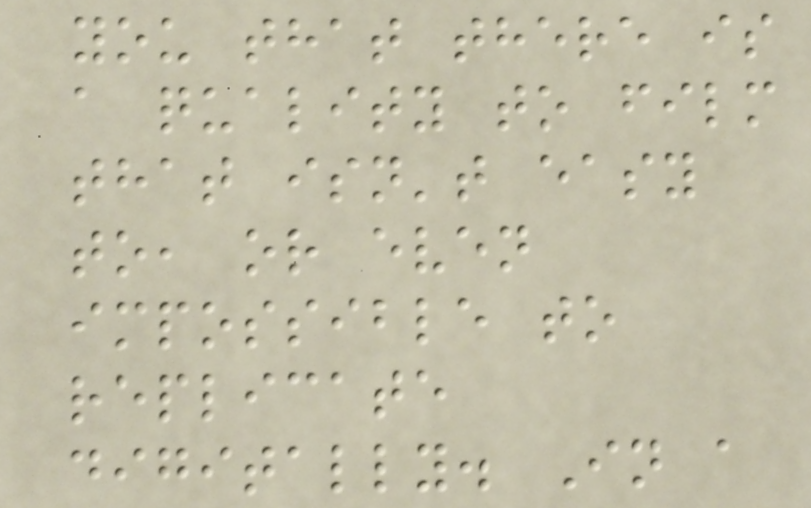you that there is
a quality to film
that isn't easy
to, or even
impossible to
replicate
digitally. In a
